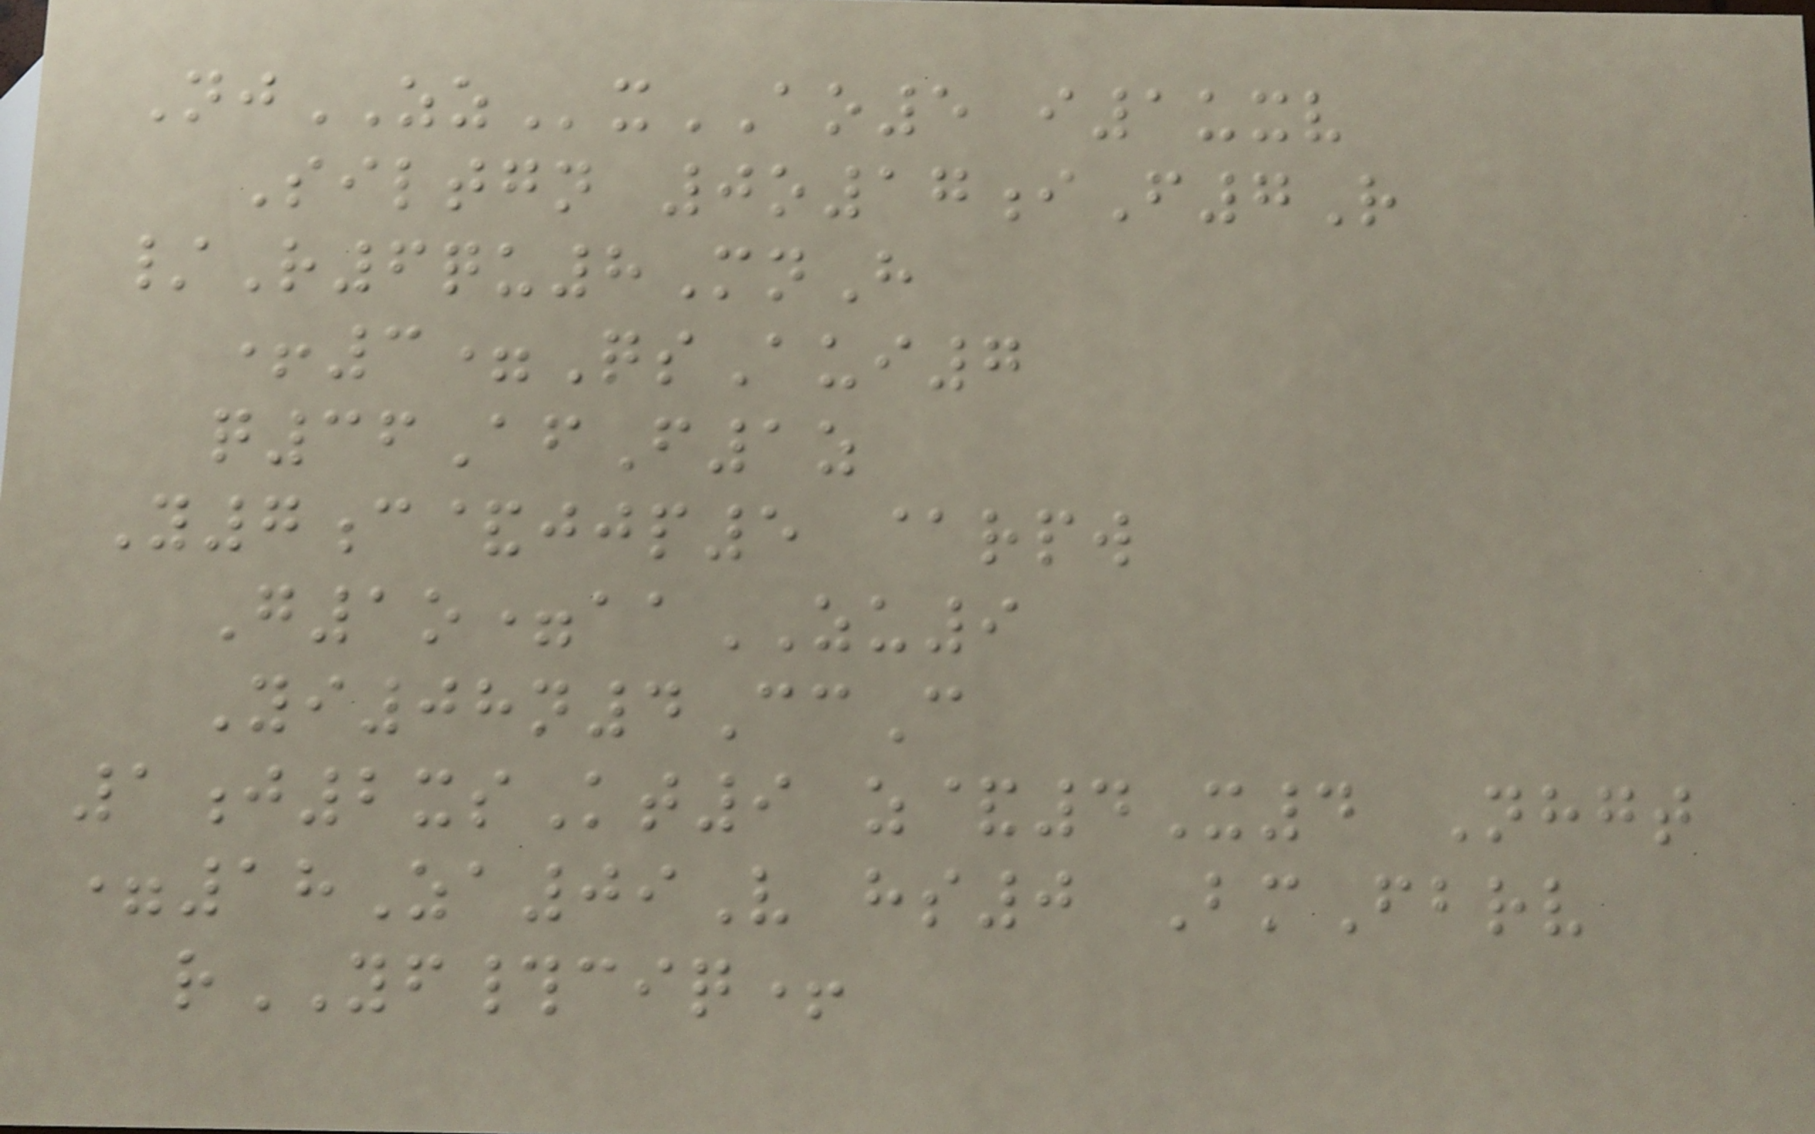NjZZxAO5 i1uxv
Siltgn 0o17iF7R
/R6qu8MnH
+3=QsAui7
q36AfF1z
Y7c&jjp5 @rpw
G1o=aaZU9
Yi08n4CcC
1j2xsKt9 z&4X4 Nhgt
=18Za09V hs0 BmFbrv
rYF#ciq+
